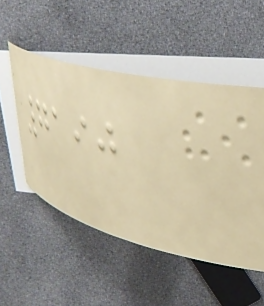7190
